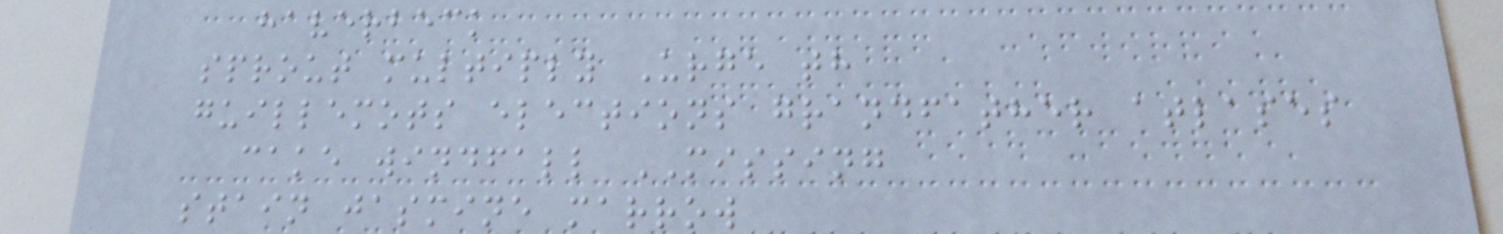haverbeck
sprout multiply Urge th
guillemots elections grandfather atlases
cake windfall MISSING
stain jasmine marrow
